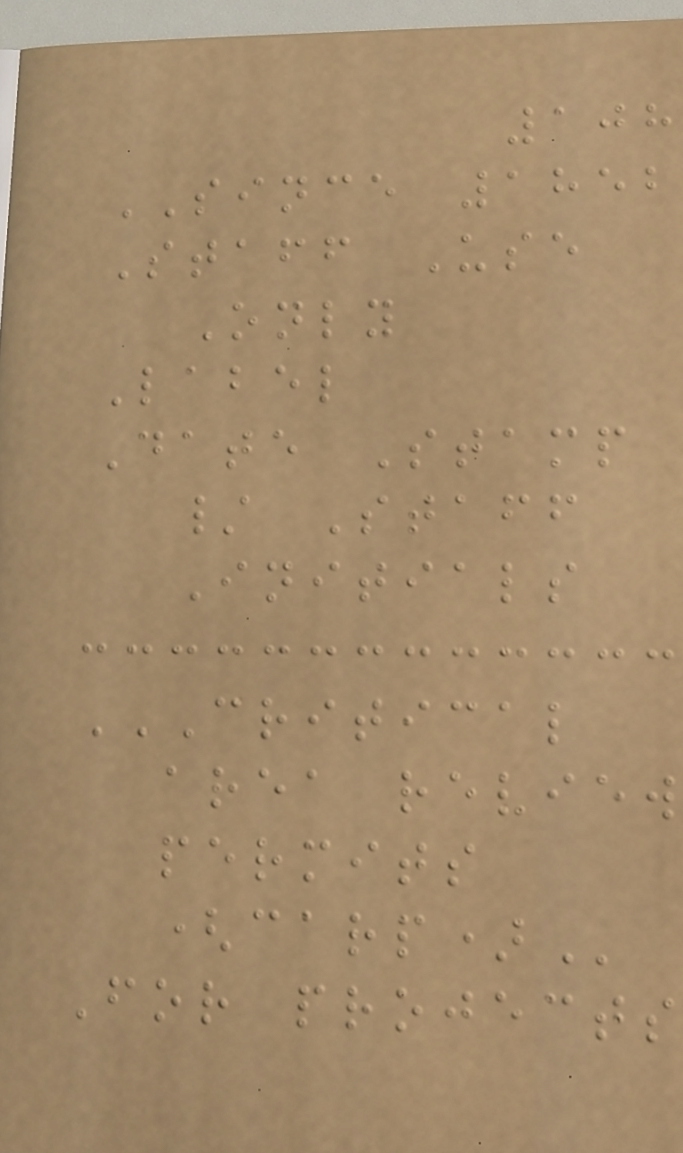108
SINCE 1852
Staff Use
Only
Label
Date Stamp
/ Staff
Initials
CRITICAL
AREA REVIEW
PERMITS
(CARP)
For projects
